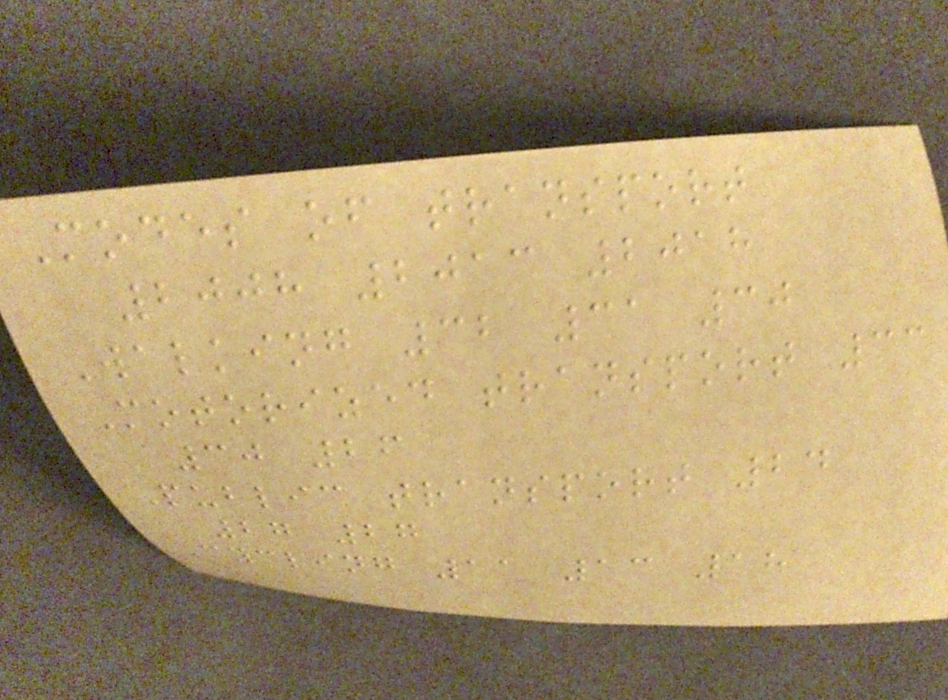Modes of transport
2008 2013 2018
Walking 32 31 30
Motorized transport 33
30 26
Public transport 24
27 27
Cycling 11 13 18
